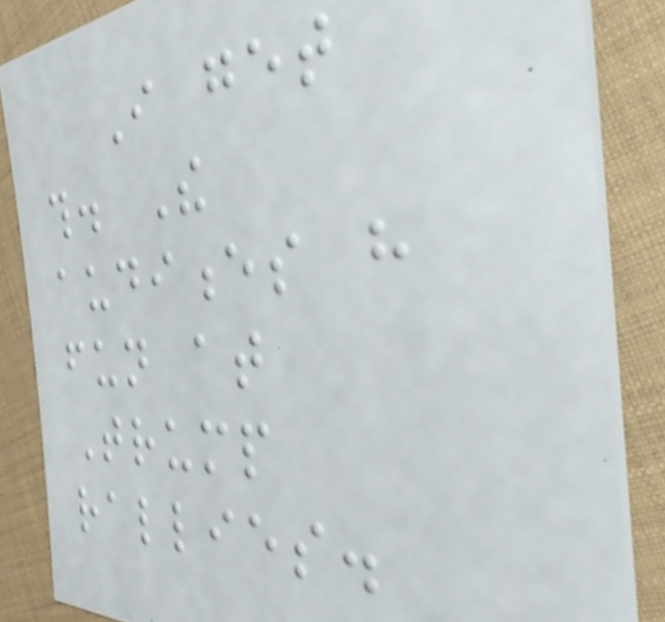I get
this. The
audiences have
fun at
Trump
rallies.
